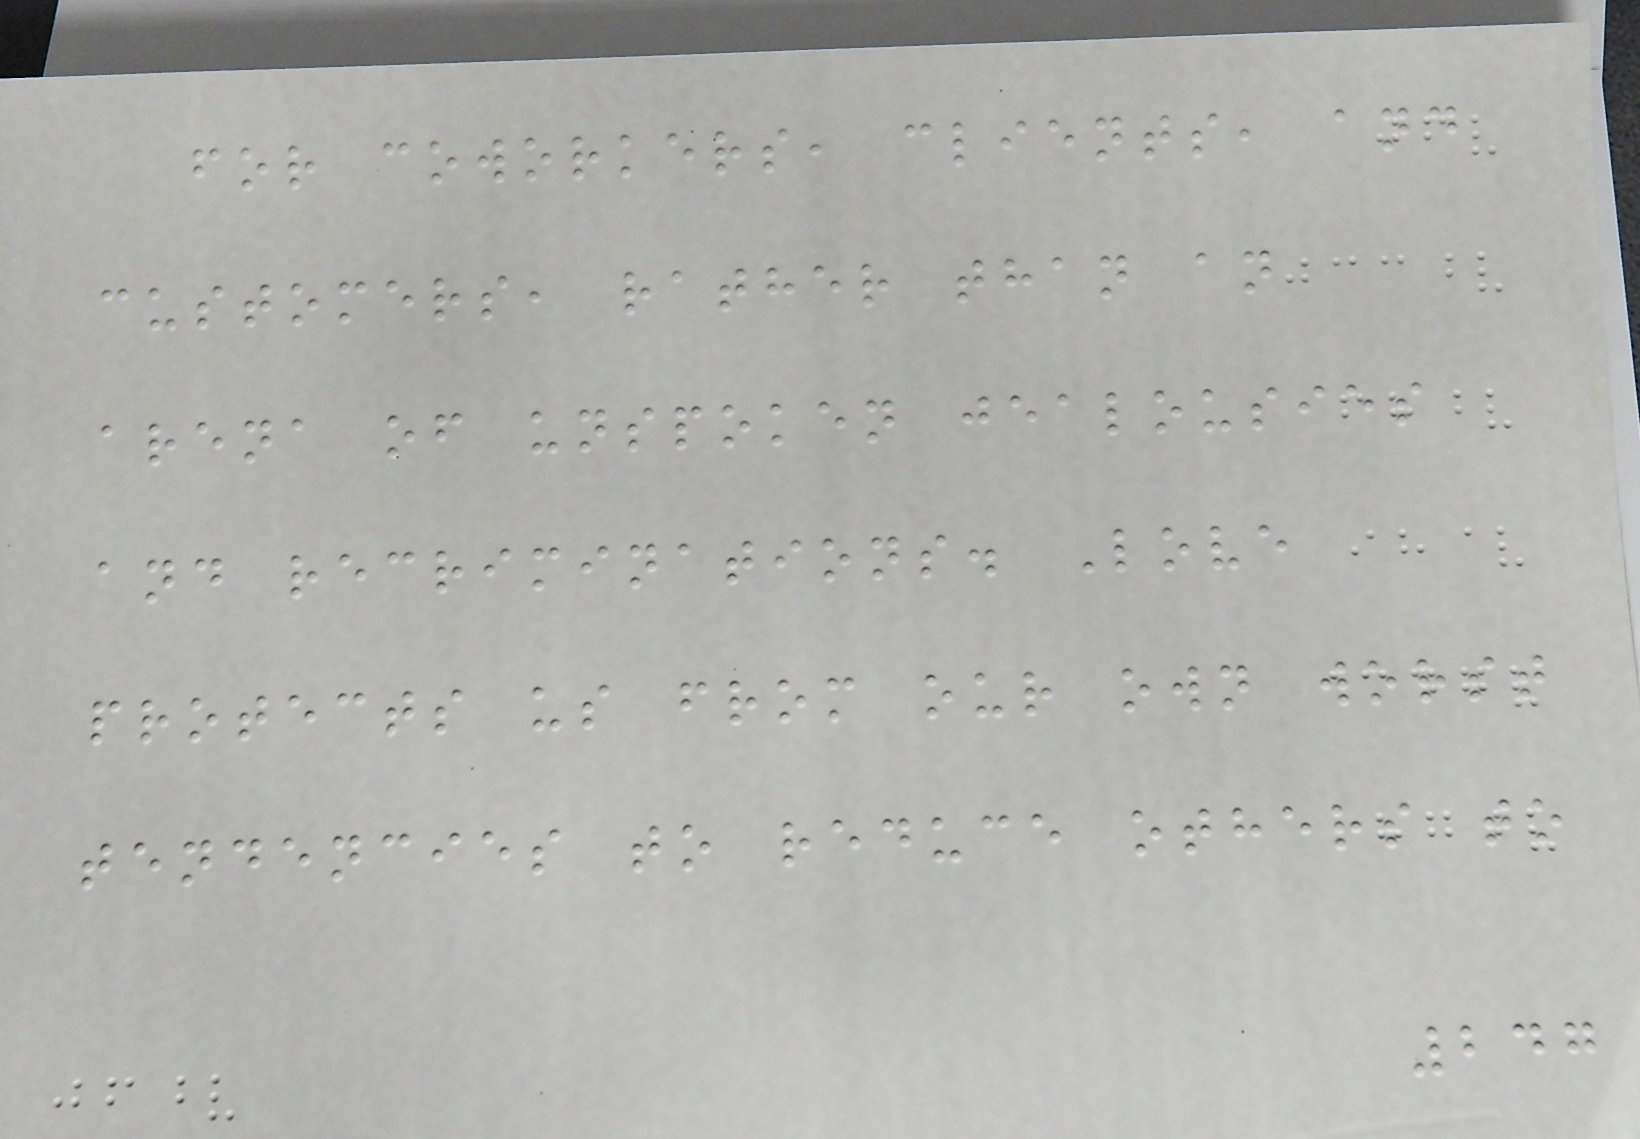for coworkers, clients, and
customers, rather than an
arena of unspoken jealousies
and recriminations. Love
protects us from our own worst
tendencies to reduce others to
247
